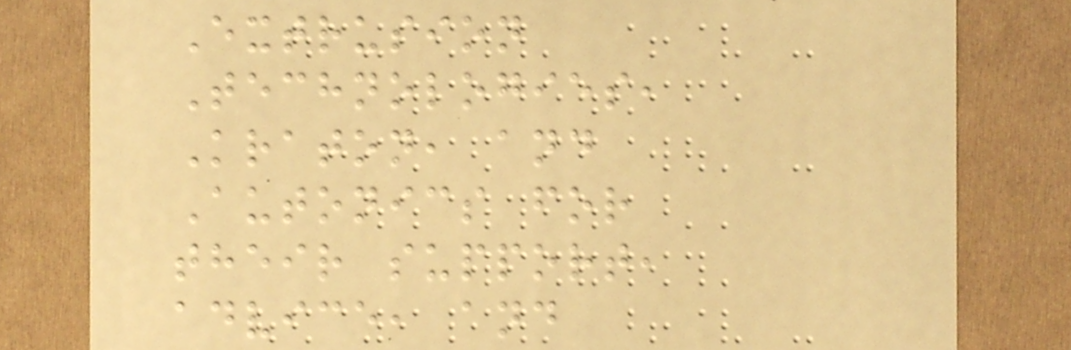Extrusion
Technologies,
Kraton, and
Autonics for
their support,
advice, and
